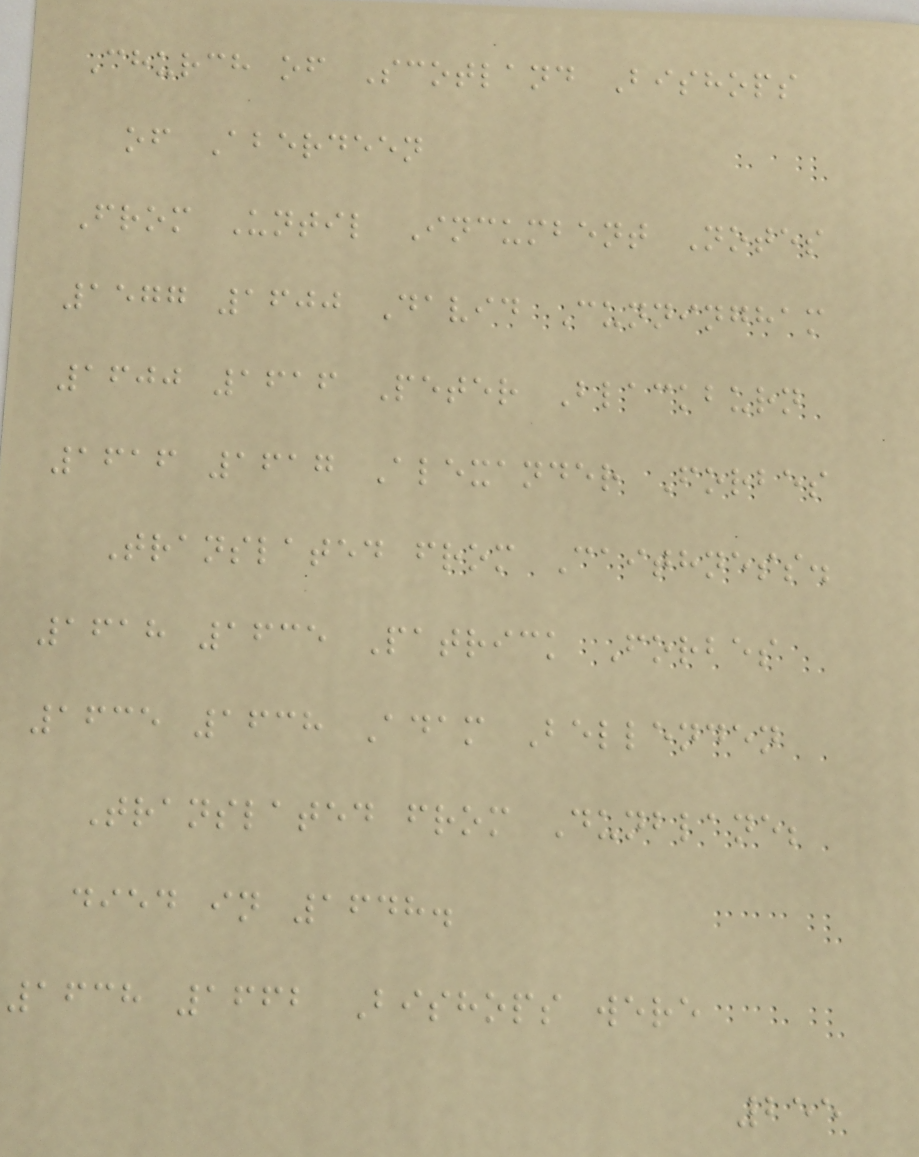Church of Scotland Bishops
of Aberdeen
From Until Incumbent Notes
1577 1600 David Cunningham
1600 1616 Peter Blackburn
1616 1617 Alexander Forbes
Translated from Caithness.
1618 1635 Patrick Forbes
1635 1638 Adam Bellenden
Translated from Dunblane;
died in 1648.
1638 1662 Bishops were
255
